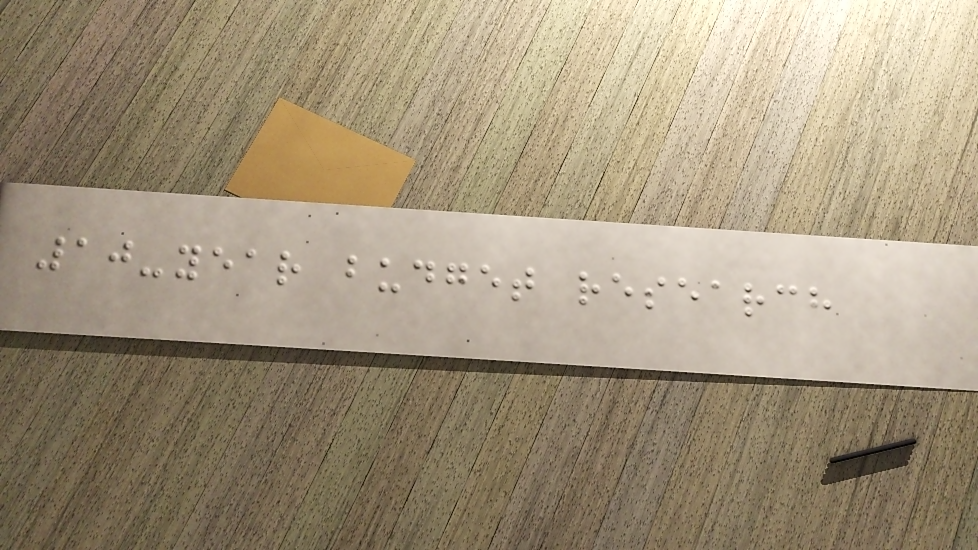10-year budget research
